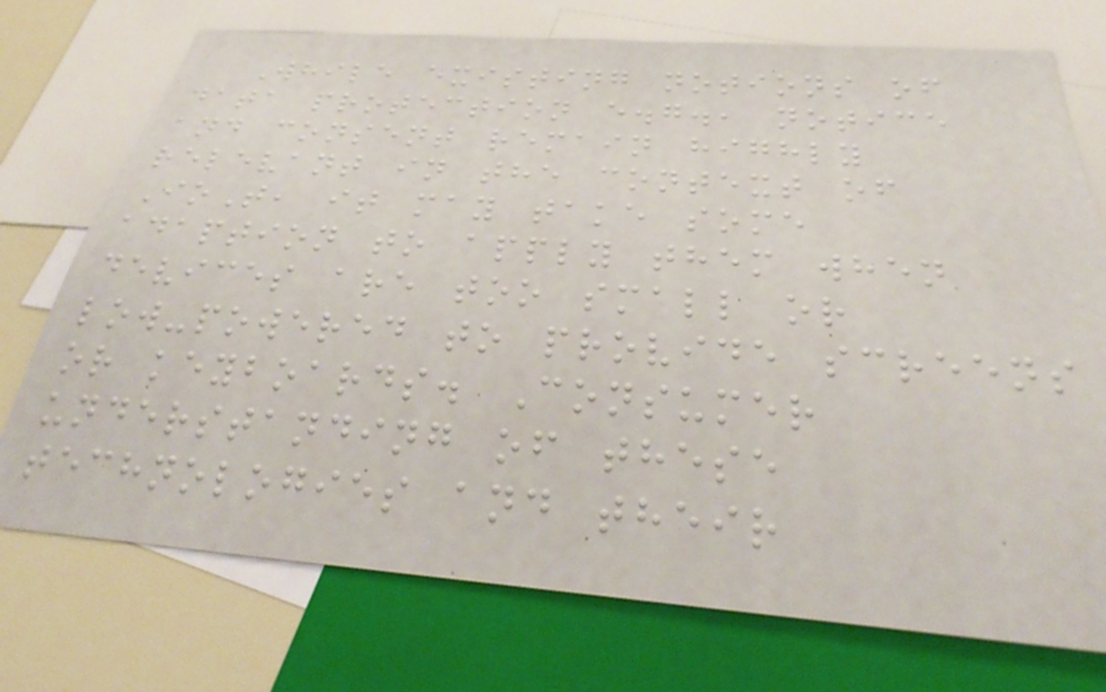While existing notions of
data protection e.g., notice
and consent remain highly
relevant in the context of
IoT, it may take some
adaption to apply them when
devices are too small or
low-powered to provide screens
or keyboards. Consumer
understanding of these
technologies and their
